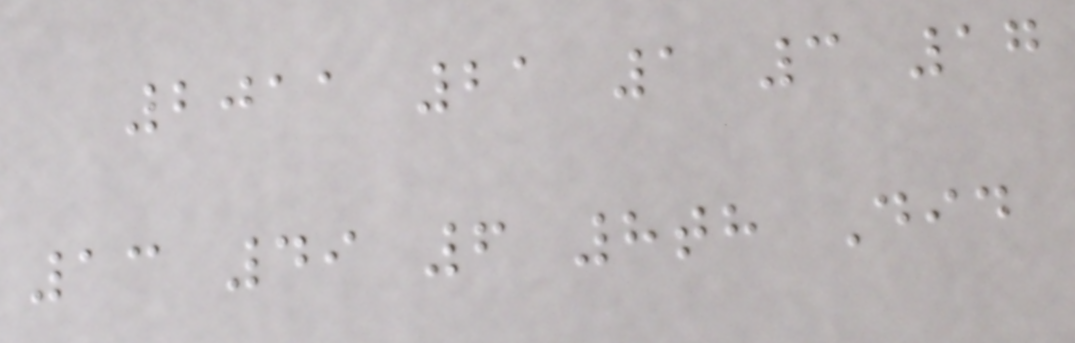2011 21 1 3 17
13 49 6 8th Did
